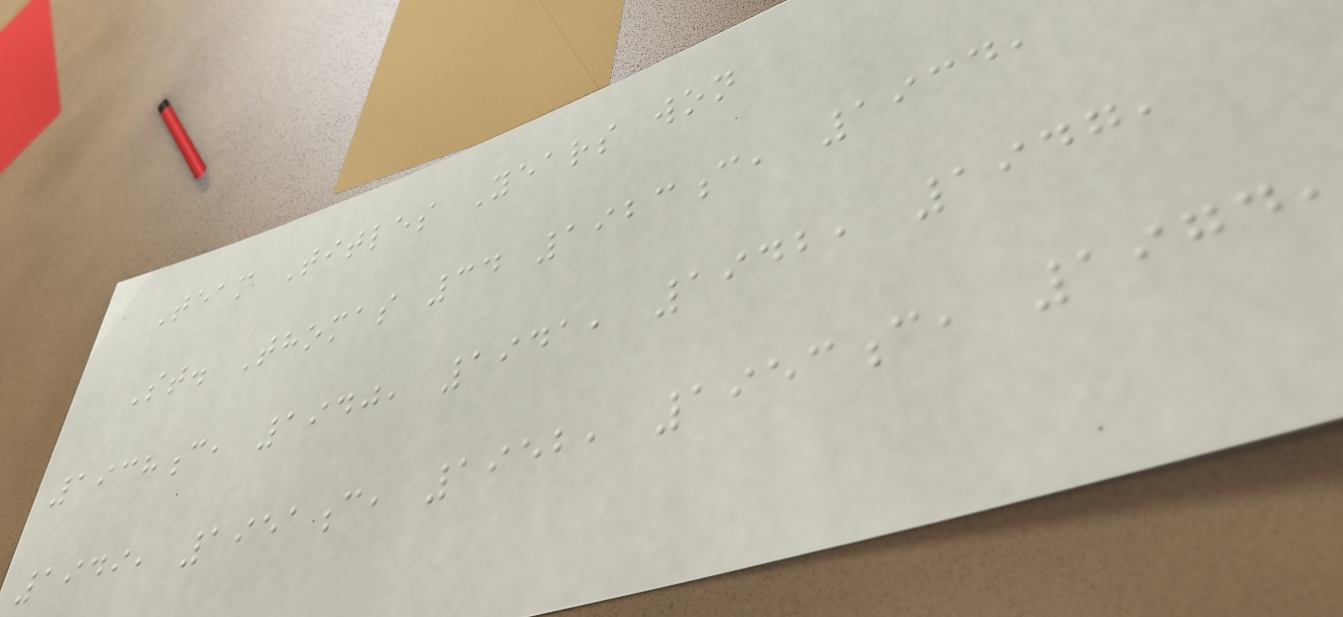Team Titles Years won
St. Thomas 34 1923c, 1934,
1938c, 1940, 1941, 1942, 1947,
1949, 1951c, 1952, 1953c, 1974,
